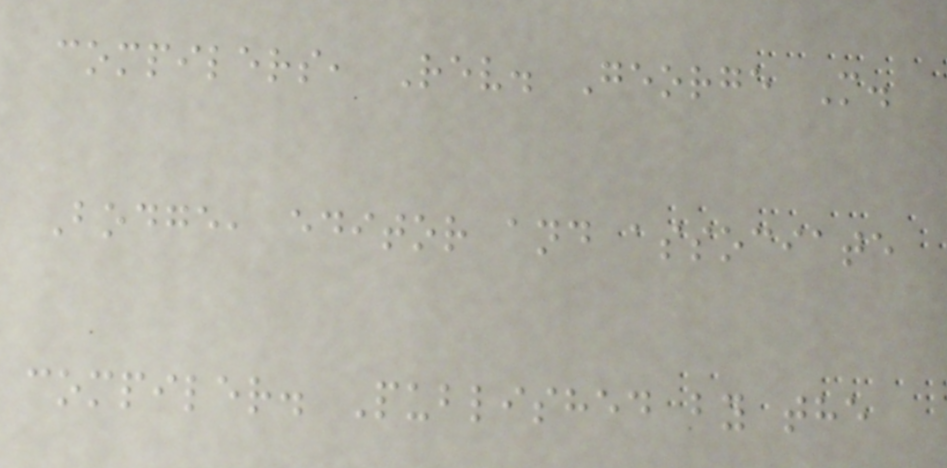compilers, Rev. George M.
Bodge, editor and associate
compiler. Published by the
